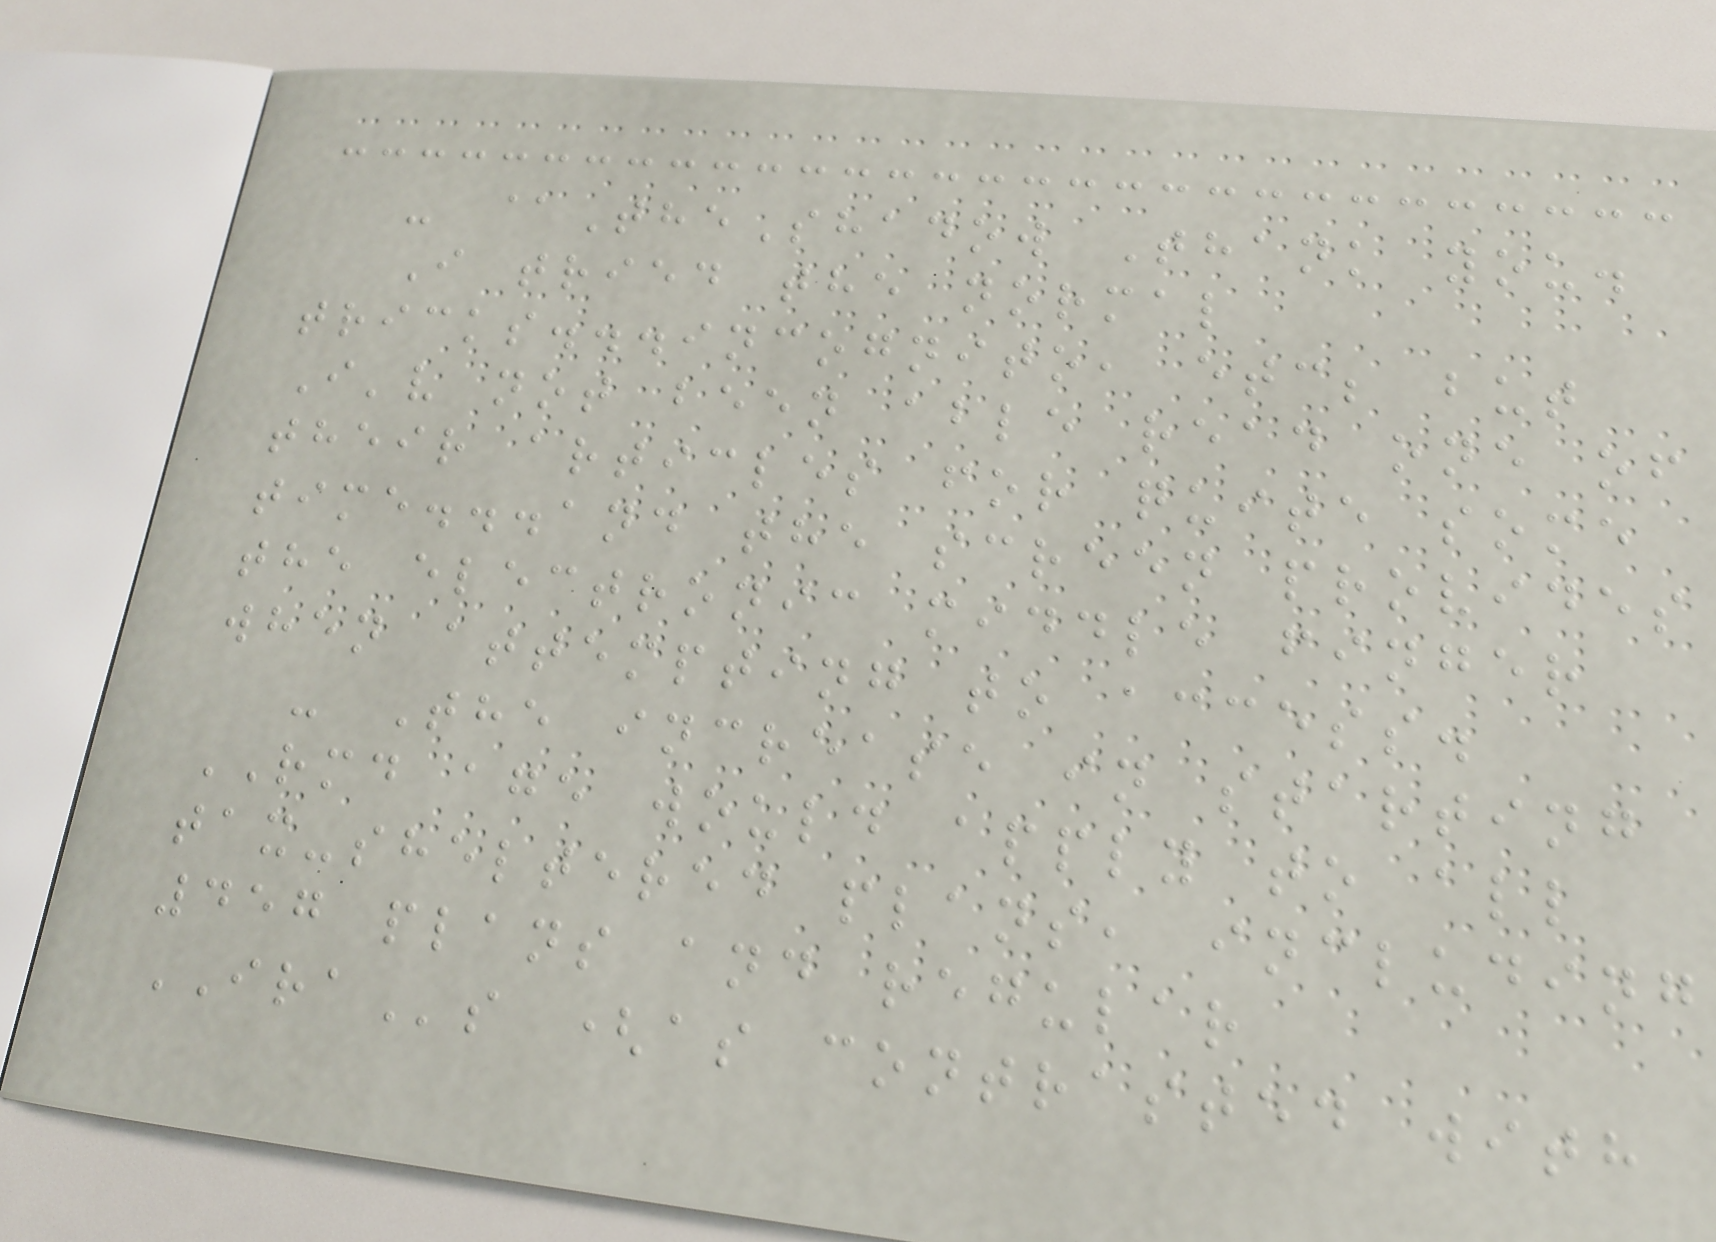- @TheShadow Thank you.
I tried the normal
tricks...incognito, etc; but
I'v not been able read one of
their articles for quite some
time...and the screen provides
the electronic middle finger
when attempting to access.
- The increase in starting
RMD age would apply to all
tax-sheltered plans, including
457 plans and regular
IRAs (as contrasted with
